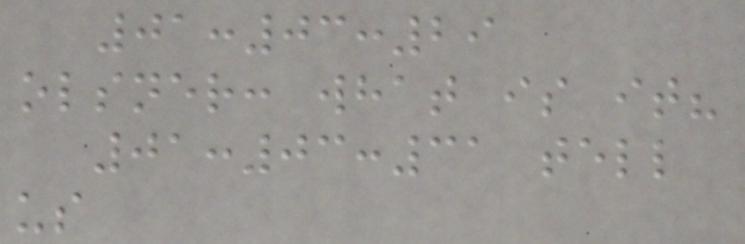01:03:29
olsner: what is it?
01:03:31 tell
us
